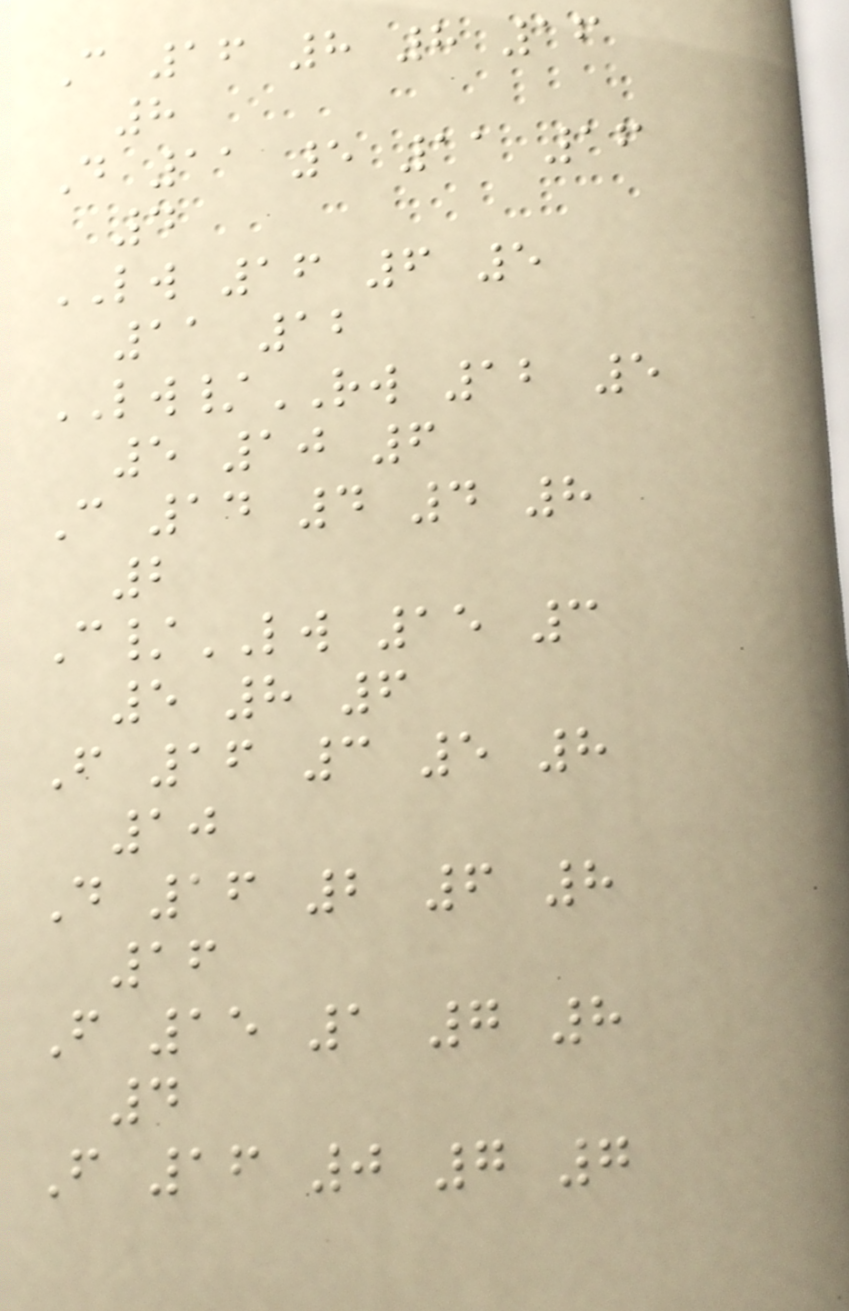C 16 8 8 16
8
D 11 5 11 16
4
LW 16 6 5
11 12
LW/RW 12 5
5 10 6
C 14 4 4 8
2
C/LW 15 3
5 8 6
F 16 3 5 8
10
D 16 2 6 8
16
F 15 1 7 8
4
F 16 0 7 7
